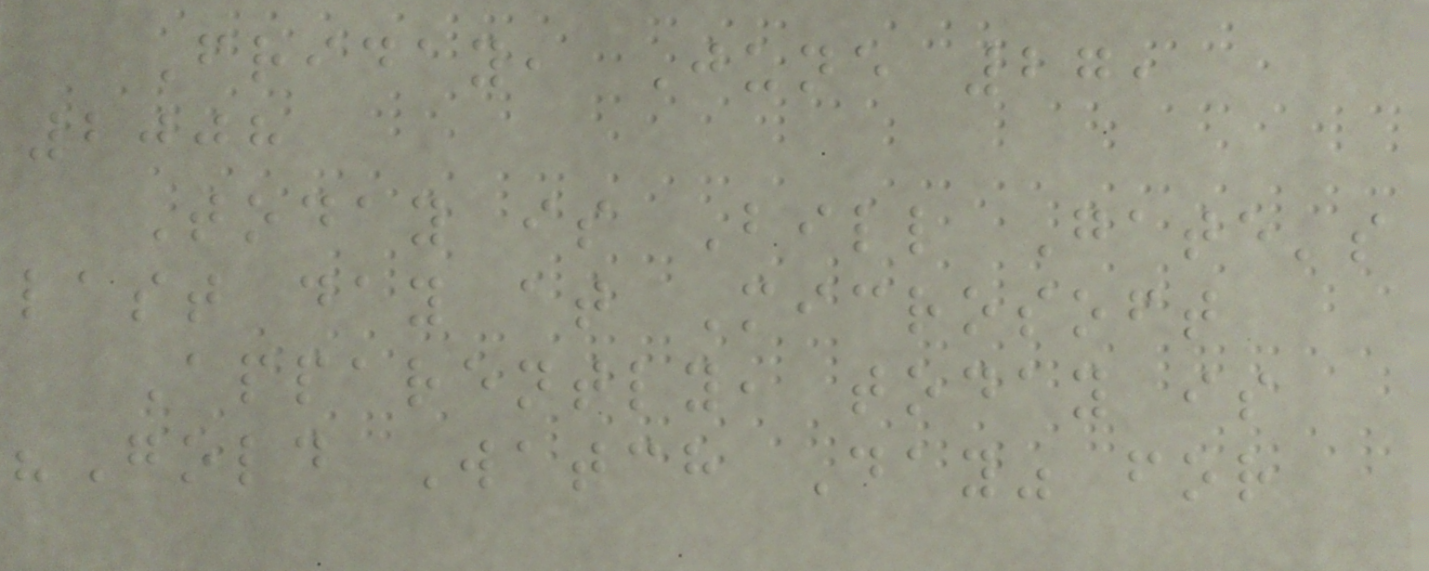Friday, June 27,
2008
Today is Bill Gate's
last day at Microsoft
Apparently, today is
"Gold Watch Day" for
